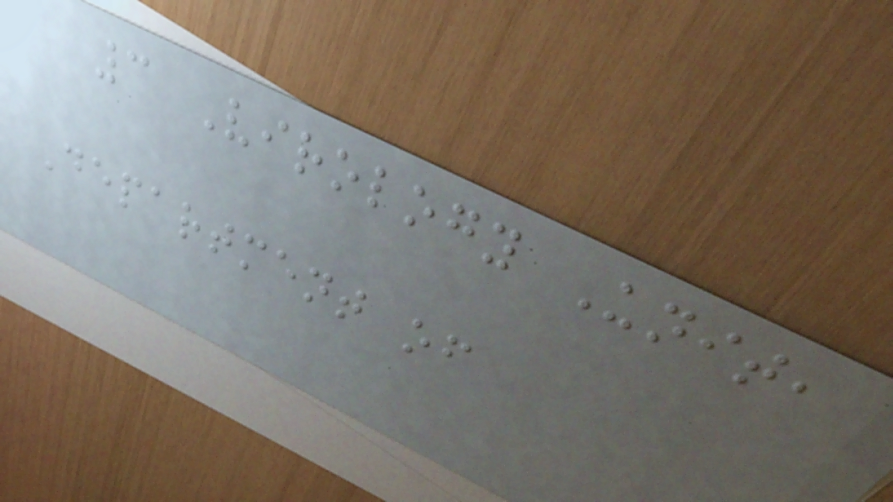3 Virology Unit,
Department of
